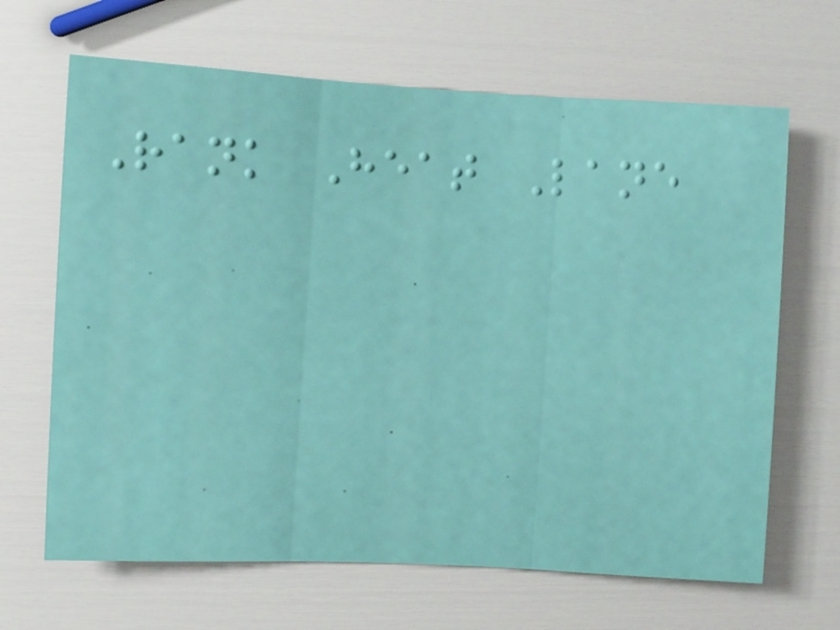Rank Heat Lane
